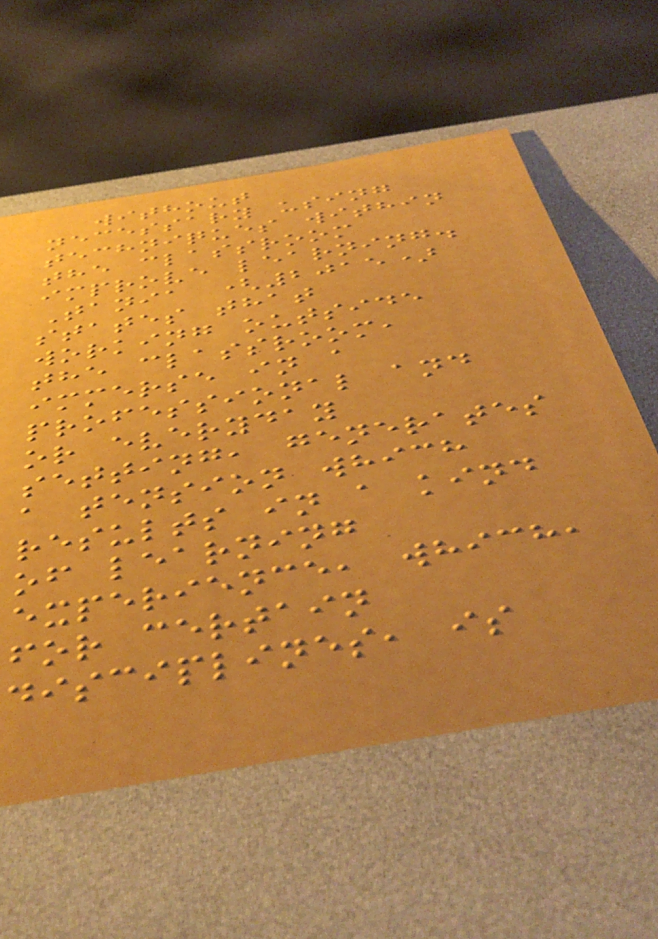without
necessary using
techniques within
the classroom
improve learning.
Tania (2015)
states that
working outside
the classroom,
immerse in a
professional and
or everyday
setting, generates
a tension which
results in a kind
of learning
experience, which,
for certain
disciplines, is
